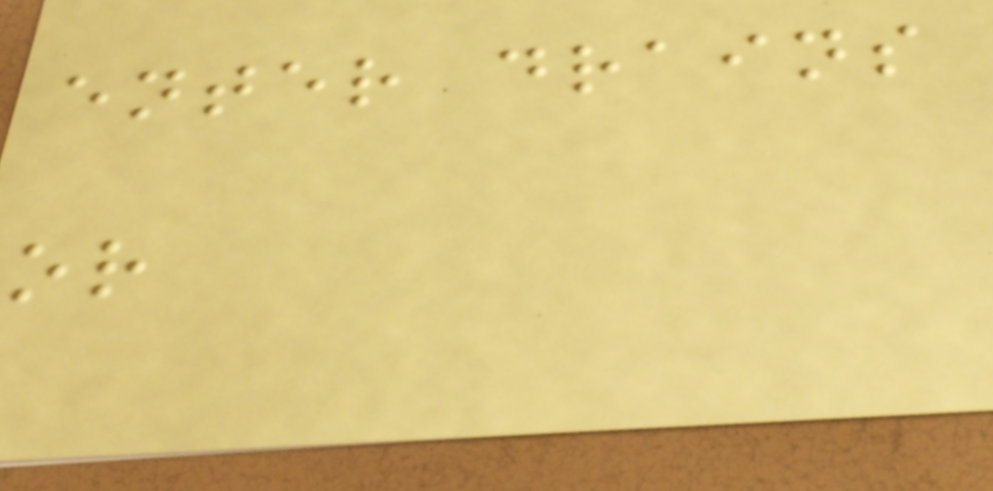enter drains
or
